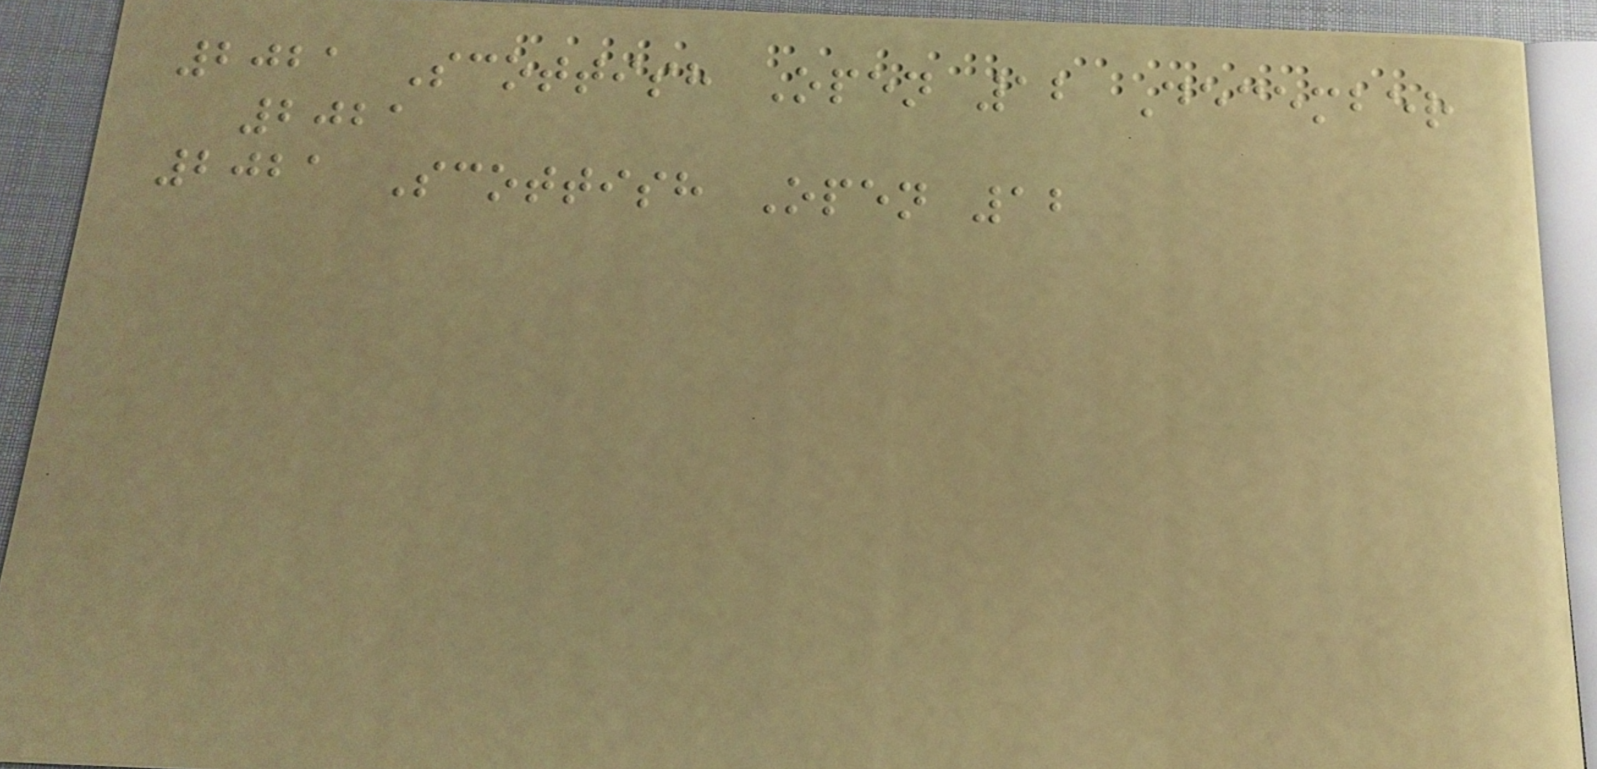2021 Scottish Open 12 December
2021
2021 Scottish Open 12
